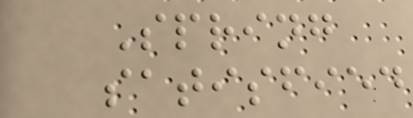Spring
satisfied
